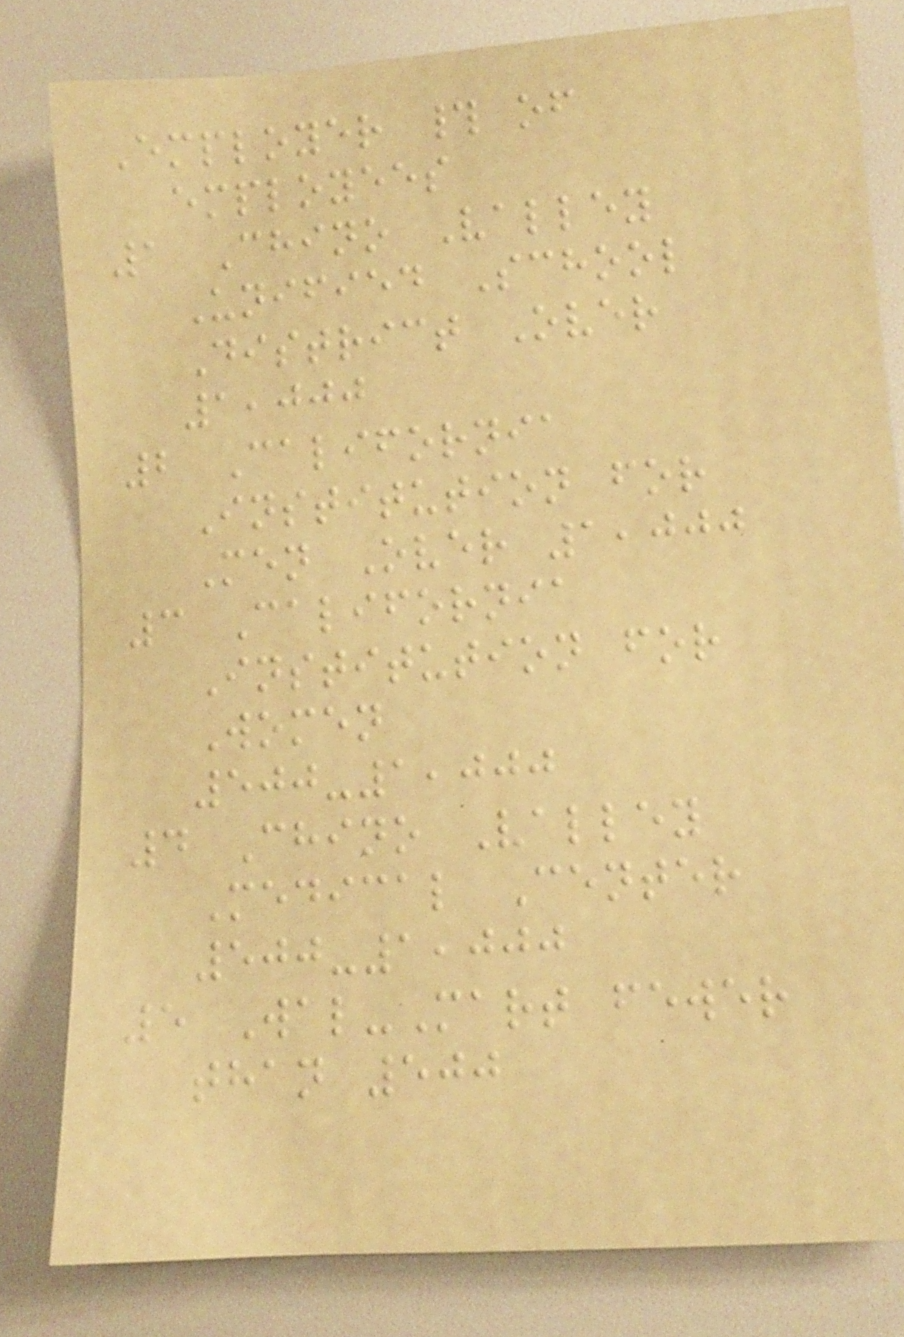Employer # of
employees
1 Chino Valley
Unified School
District Over
1,000
2 California
Institution for
Men Over 1,000
3 California
Institution for
Women
500-1,000
4 Chino Valley
Medical Center
500-1,000
5 Wal-Mart fewer
than 500
